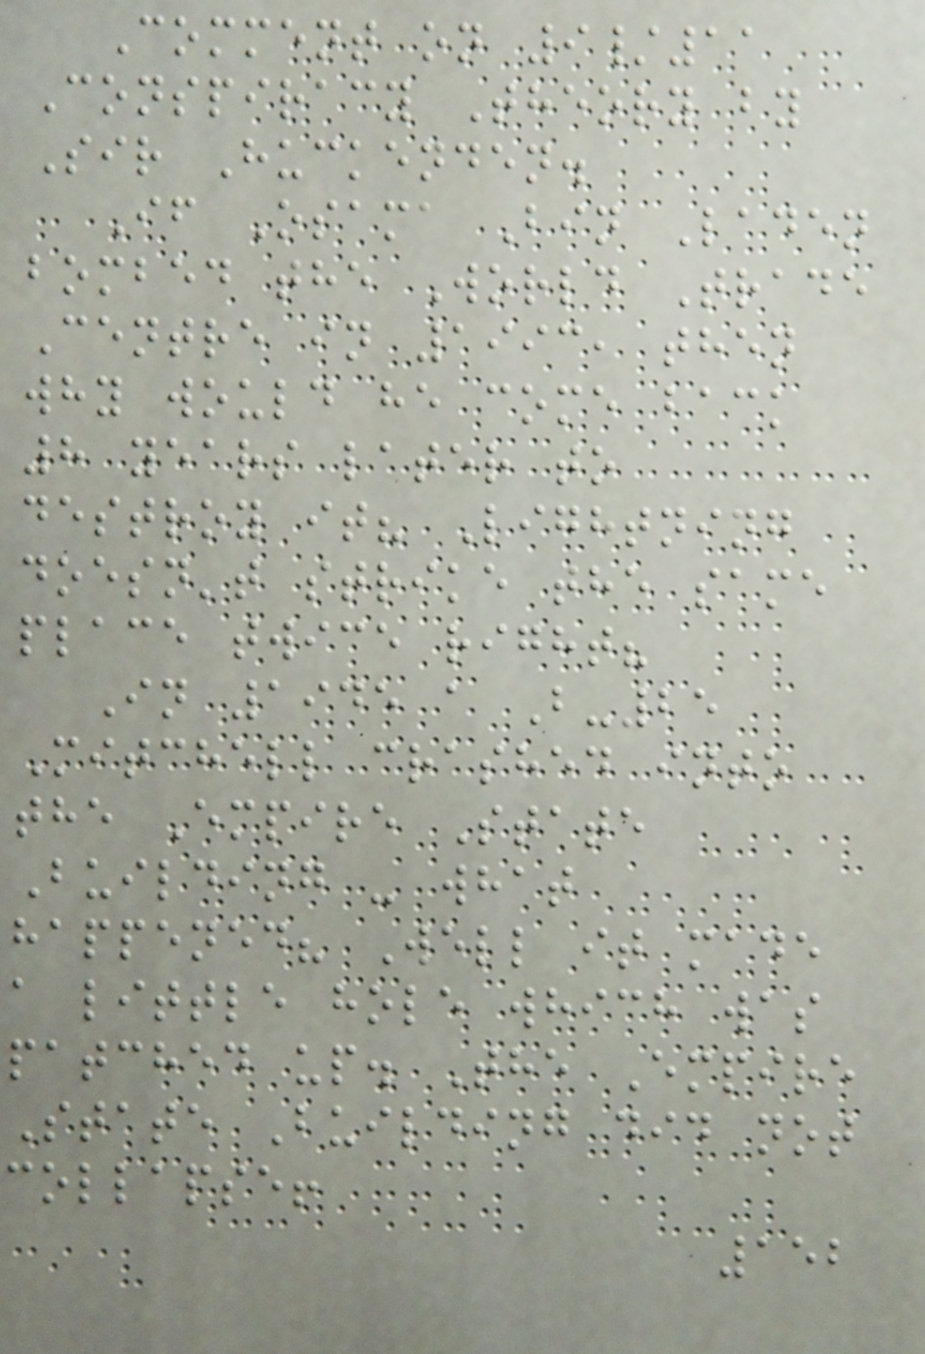Comment on 9/11
Conspiracy Theory by
Sir Huckenden.
If Osama Bin Laden
bombed the World Trade
Centre in 1993, then
why would he come back
8 years later to
destroy it? Lightning
doesn't strike the same
place twice right?
In 1945 a B-25
Mitchell crashed into
the Empire State
Building - what
happened? Well it made
a little hole which was
patched up. The Empire
State Building did not
collapse!
152
